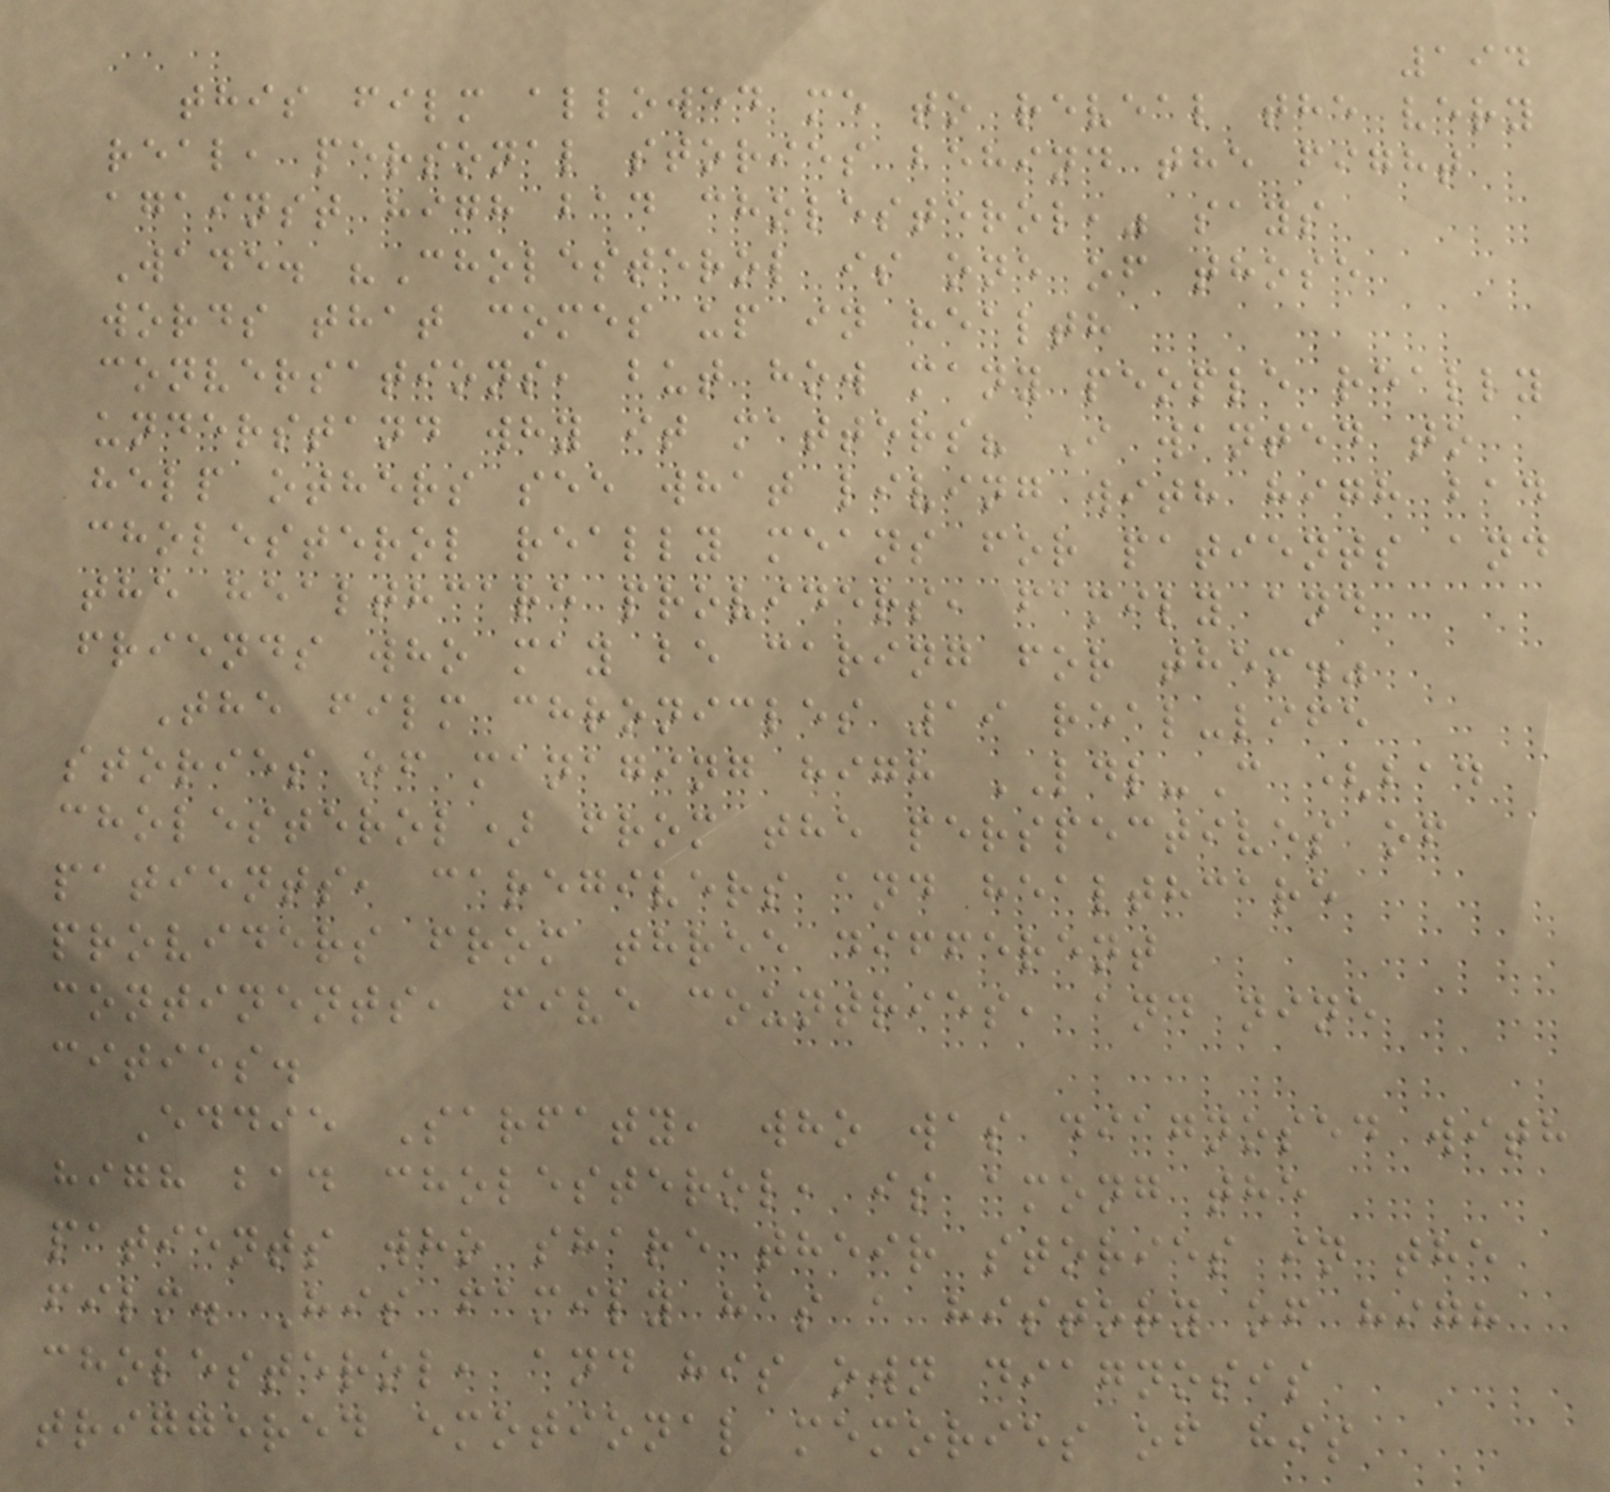194
this film allowed me to reveal the very
real, personal stories behind the fight
against high bad cholesterol," says
Wade. "Cholesterol is one of those
words that comes up in health
conversations, but how many people really
understand why it matters? I wanted to
help others see what living with high bad
cholesterol really means for patients and
the healthcare providers, family and
friends who may be caring for them."
The film chronicles 19 real-life
stories of managing high LDL-C (bad
cholesterol) from the perspectives of
patients, caregivers and healthcare
providers from three different
continents, five countries, and nine
cities.
Eddie Sarfaty, who was diagnosed with
high bad cholesterol, is among the
patients who share their stories in the
film. His family has a history of high
cholesterol, and his own diagnosis
triggered emotional memories of his
